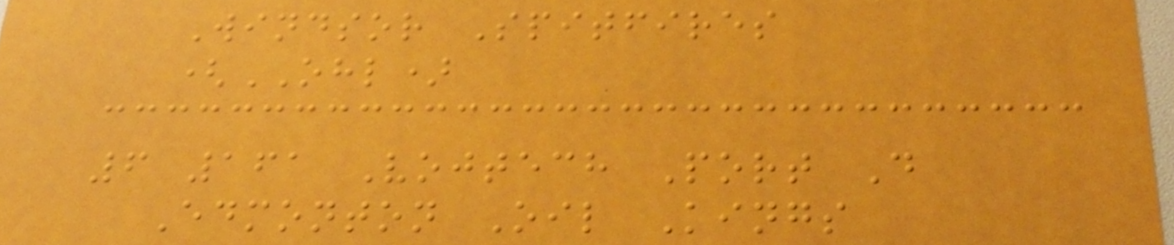Windsor Spitfires
(OHL)
6 161 Vojtech Port D
Edmonton Oil Kings
